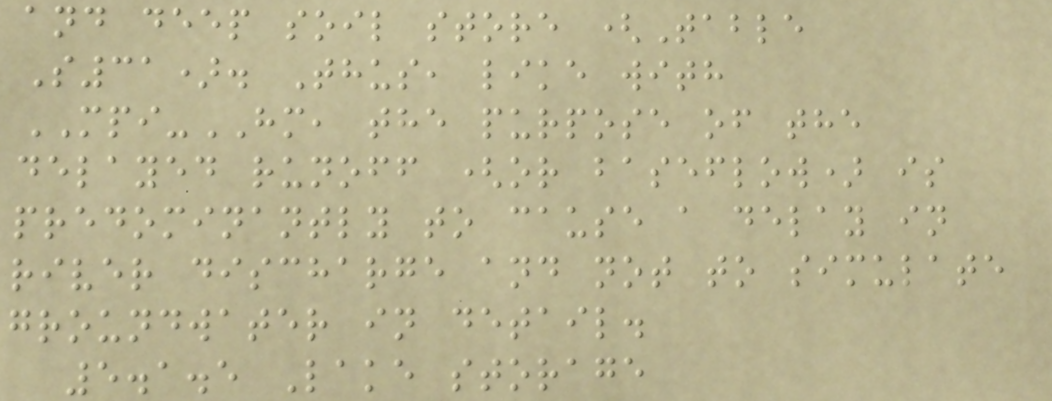and deep soil store (Table
S31). Thus, like with
MPI-HM, the purpose of the
delayed runoff (or baseflow) is
predominantly to cause a delay in
river discharge and not to simulate
groundwater in detail.
5.1.5 Lake storage
